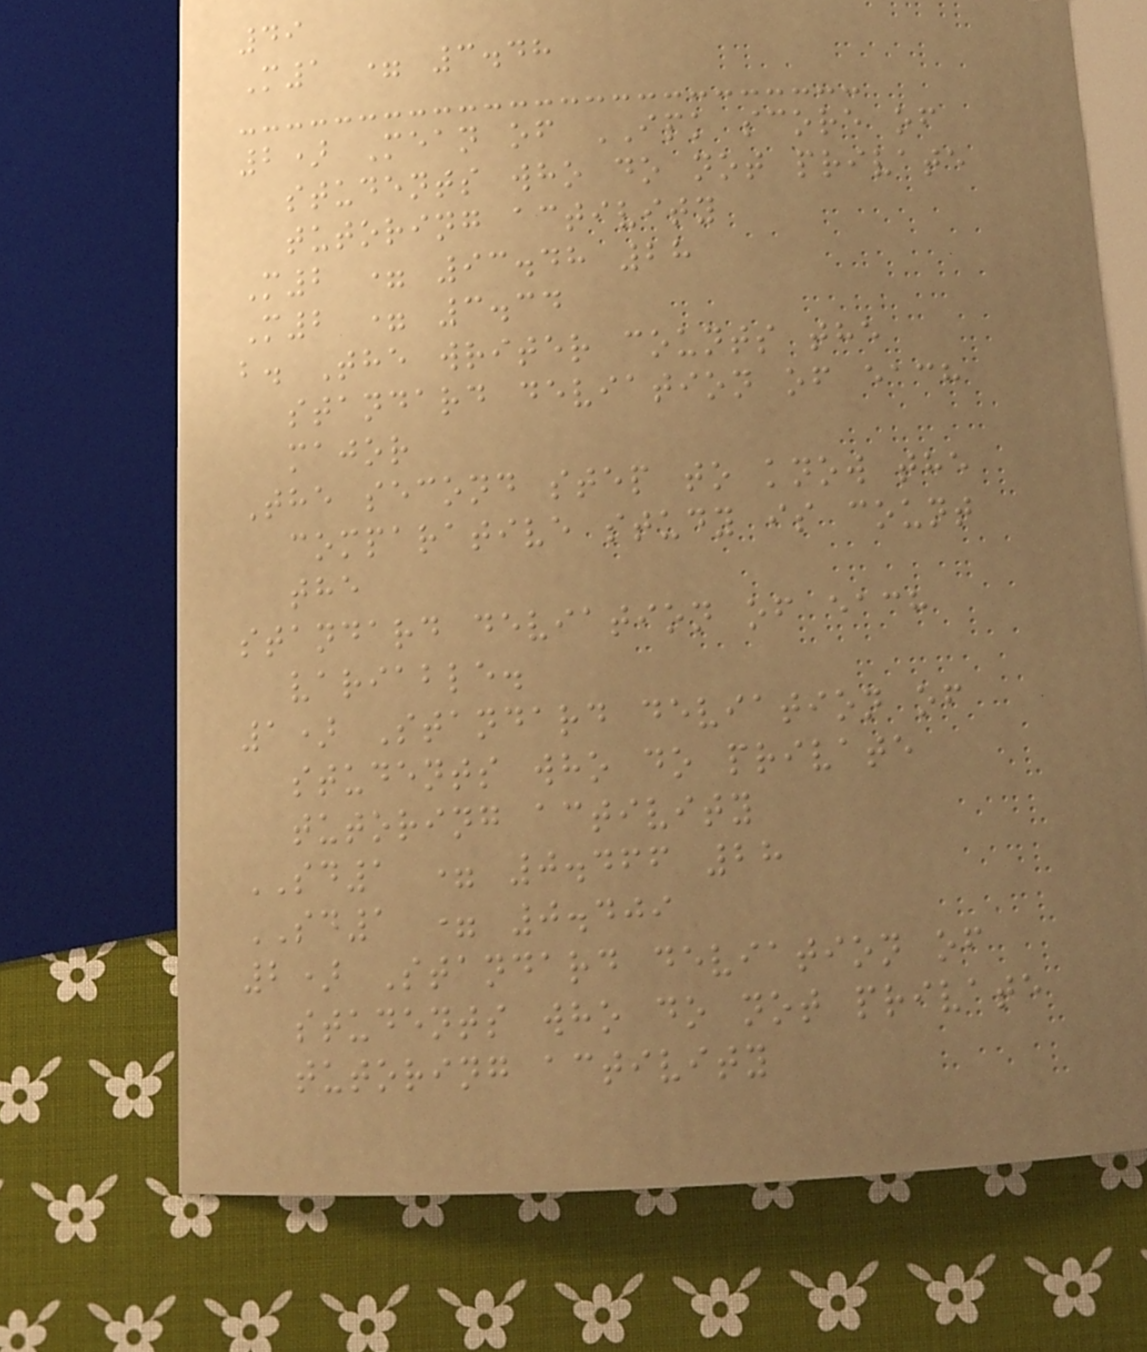49
M1 = 3.48
2) Mean of IPK score of
students who do not private
tutoring activity
M2 = 93.48 28
M2 = 3.34
b. The writer counts the
standard deviation of each
major
The second step to know the
comparative study is count
the
standard deviation of each
variable.
1) Standard deviation of
students who do private
tutoring activity
SD1 = 0.466 28
SD1 = 0.409
2) Standard deviation of
students who do not private
tutoring activity
